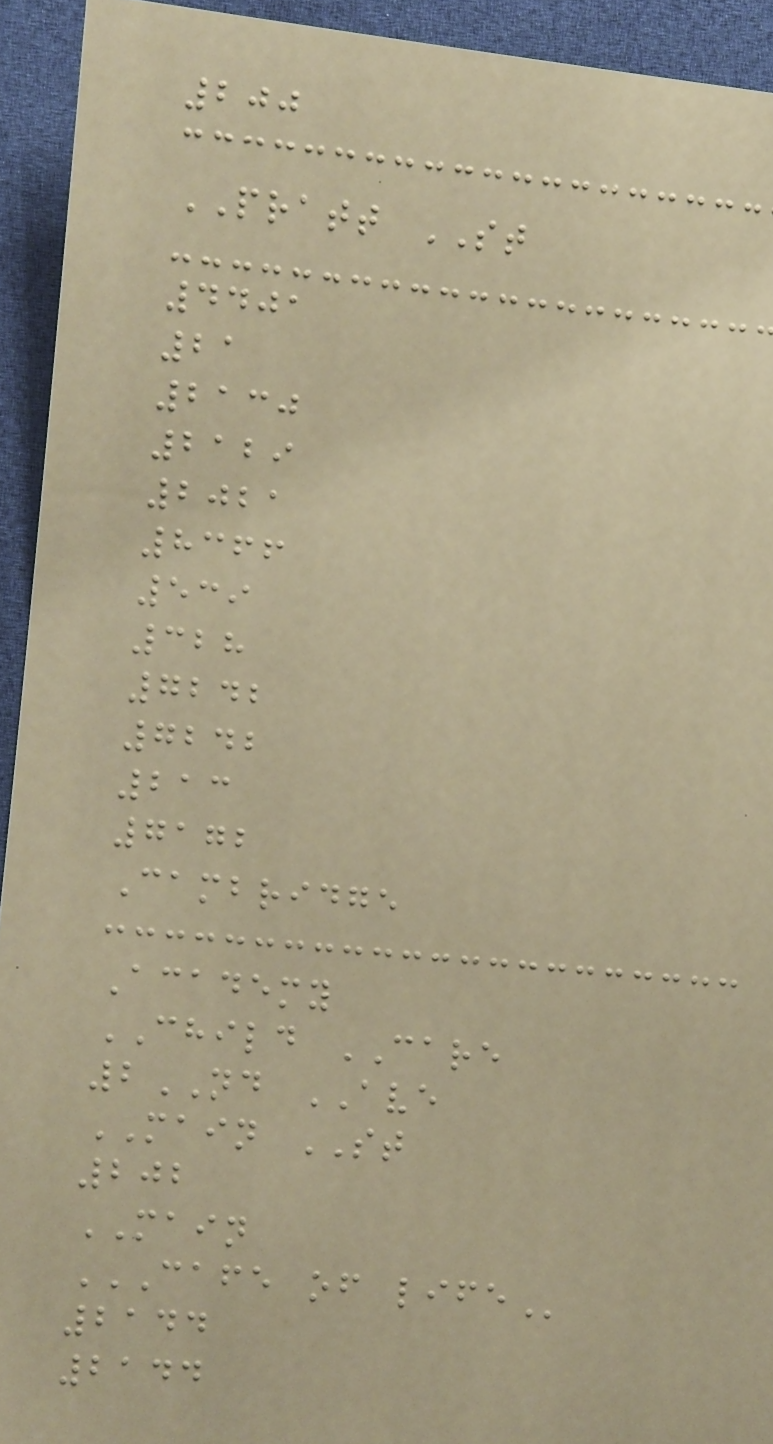200
PRATT ST
4401
21
2130
2129
2021
8366
539
328
7242
7242
213
7172
Cambridge
Academy
CHILD CARE
2ND AVE
MAIN ST
202
MAIN
CAFE OF LIFE
2144
2144
